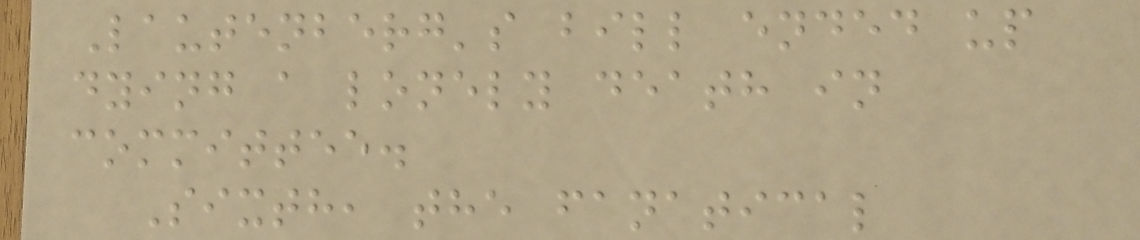Lautenberg's bill ended up
dying a lonely death in
committee.
Sixth, the fanatical
